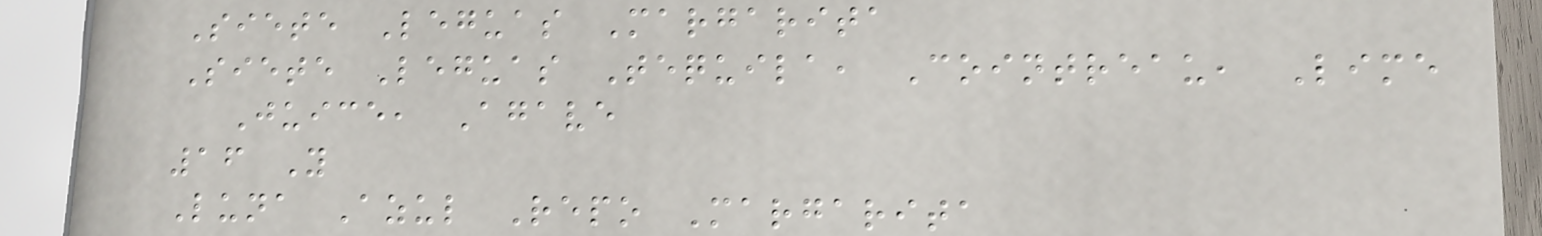Siete Leguas Margarita
Siete Leguas Tequila, Cointreau, Lime
Juice, Agave
16 Y
Luna Azul Repo Margarita
